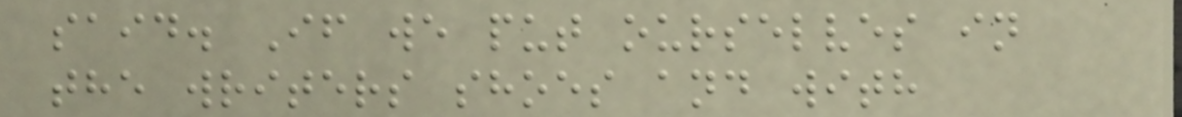said. If we put ourselves in
the writers shoes and with
